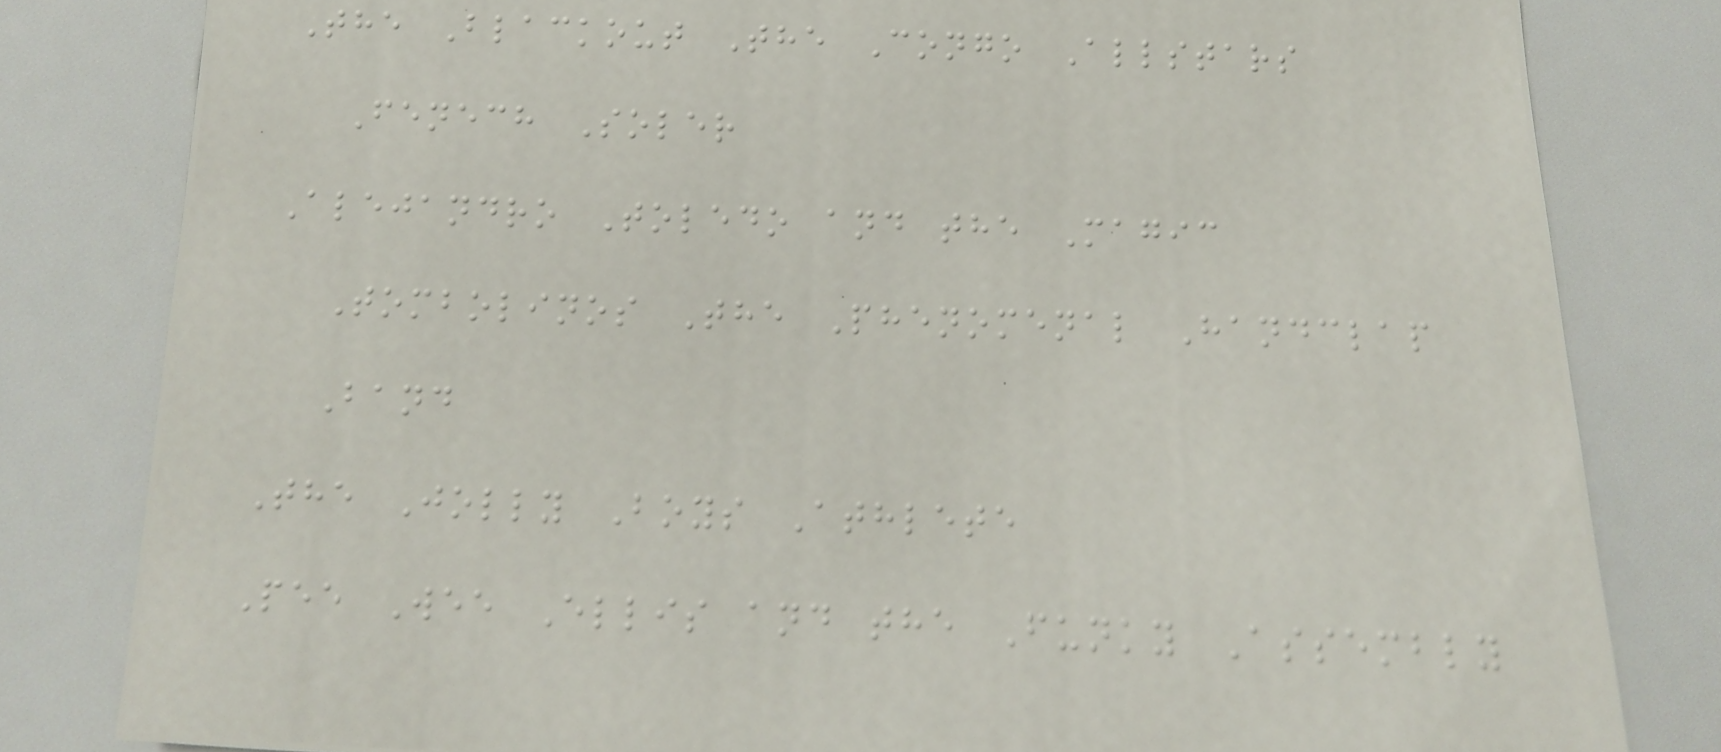The Blackout The Congo Allstars
Fenech Soler
Alejandro Toledo and the Magic
Tombolinos The Phenomenal Handclap
Band
The Jolly Boys Athlete
Pee Wee Ellis and the Funky Assembly
